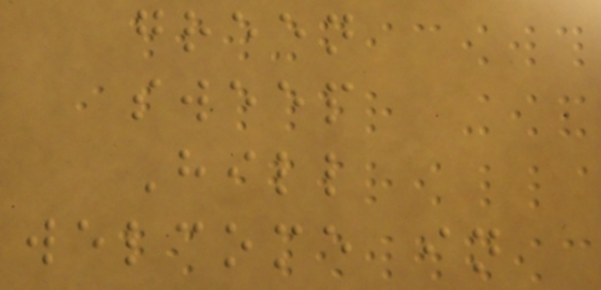green
sweep
Hill
welcome in
